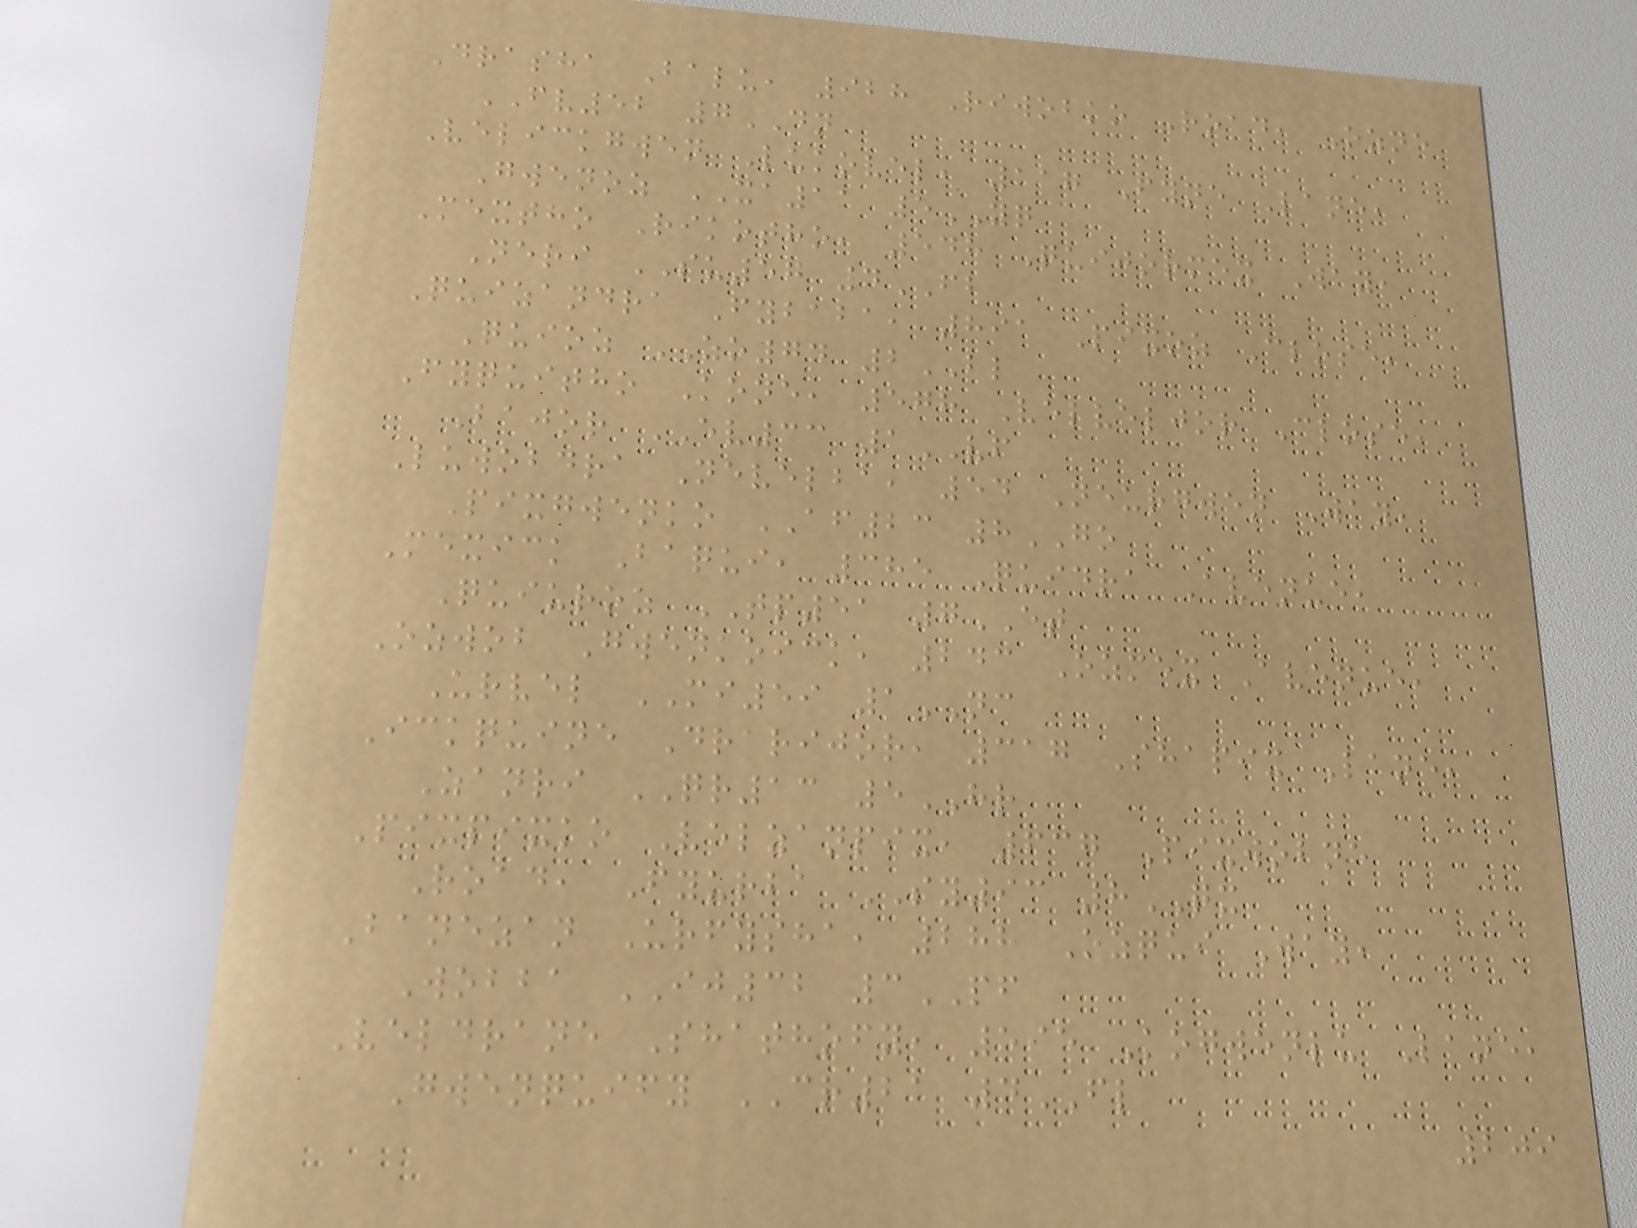Drasha Balu, 928 Riwobko Road, Ozne
FV52 7DN
Velickgwen Lukovel, 117 Fyne Lane,
Gwenoz XA11 5YQ
Mextho Rikotho, 548 Quijormex Way,
Neri SU57 4FB
Quizandra Fybaba, 891 Pixoz Close,
Quioz ZO74 2BL
Fyquitho Kone, 578 Velveljor Close,
Bajor EV33 1VF
Luwobdra Nevelba, 54 Neurgwen Way,
Pixgwenko AF23 8GO
Mexick Baqui, 385 Quidra Avenue,
Quiuroz TP51 7ET
Ozwob Gwenkoick, 243 Ozmex Avenue,
Urvel MI59 1NC
Ickquine Drarijor, 317 Shapix Lane,
Zanri QR13 5HR
Pixpixko Velzanpix, 637 Pixwobne
Road, Fyurba SY93 8QX
Banezan Urfysha, 288 Ozqui Way,
Wobba IJ32 3PF
Veldrane Shathofy, 595 Kogwenlu Lane,
Gwenquify CR21 4FL
209
